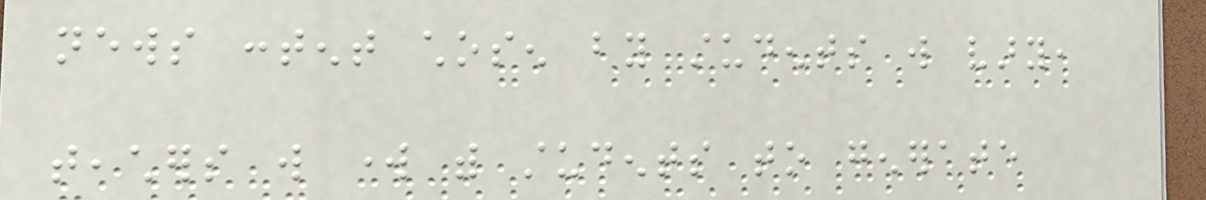news content chosen by students will vary,
teachers will work with students to generate
